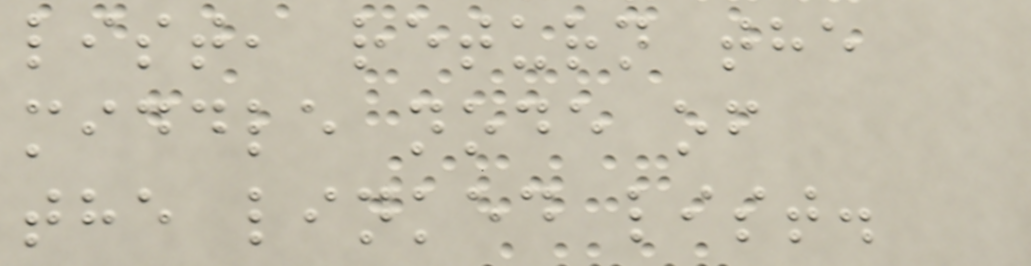list, return the
middle node of
the linked list.
